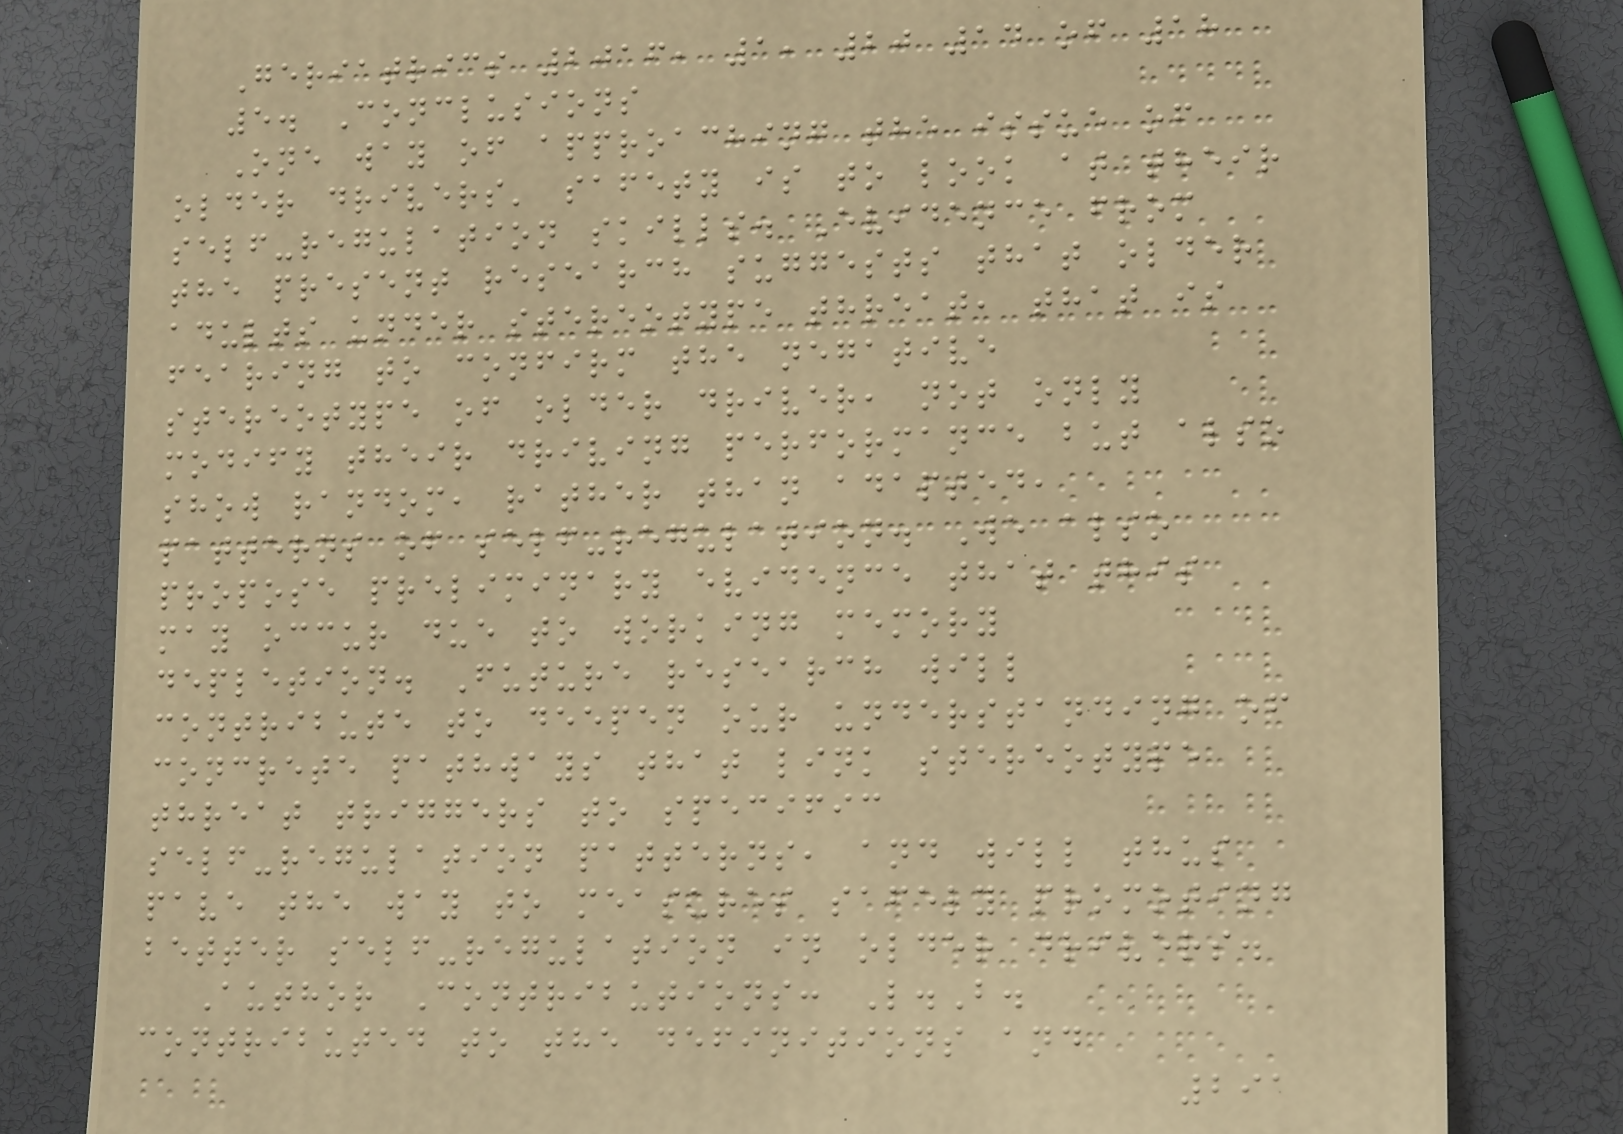Geriatrics 2016, 1, 20 14 of 18
5. Conclusions
One way of approaching the issue of
older drivers' safety is to look at their
self-regulation skills. Evidence from
the present research suggests that older
adults under stereotype threat, that is
fearing to confirm the negative
stereotype of older driver, not only
modify their driving performance but also
show random, rather than adapted,
patterns of self-regulation. We also
propose preliminary evidence that this
may occur due to working memory
depletion. Future research will
contribute to deepen our understanding of
concrete pathways that link stereotype
threat triggers to specific
self-regulation patterns, and will thus
pave the way to measures safely promoting
better self-regulation in older drivers.
Author Contributions: L.B.
contributed to the definitions and
291
